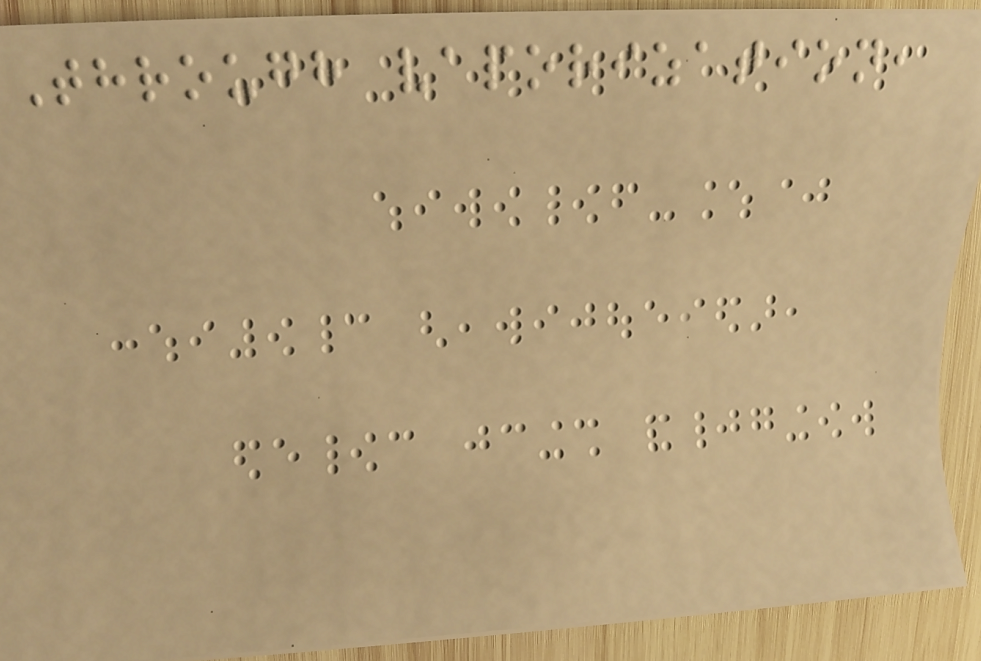Through vaporization,
